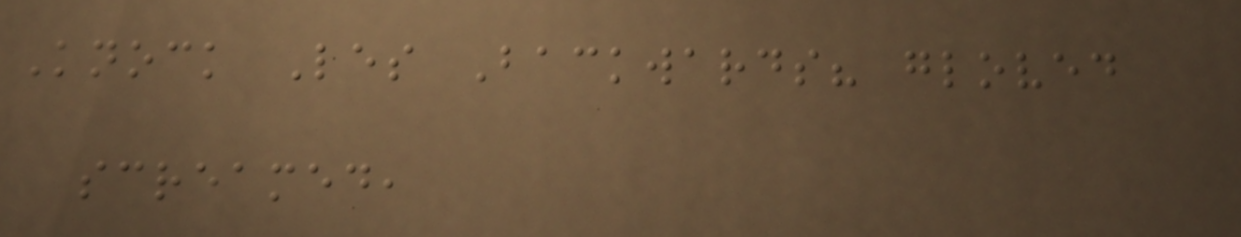Knock Les Backwards? gloved
screamed,
